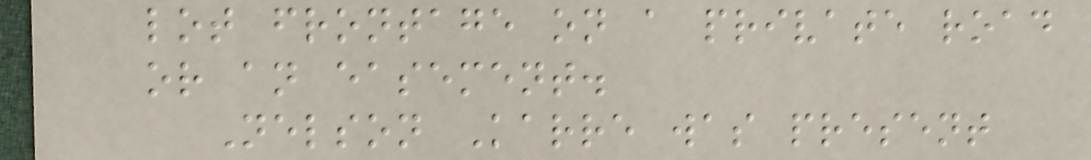lot frontage on a private road
or an easement.
Nelson Karre was present
